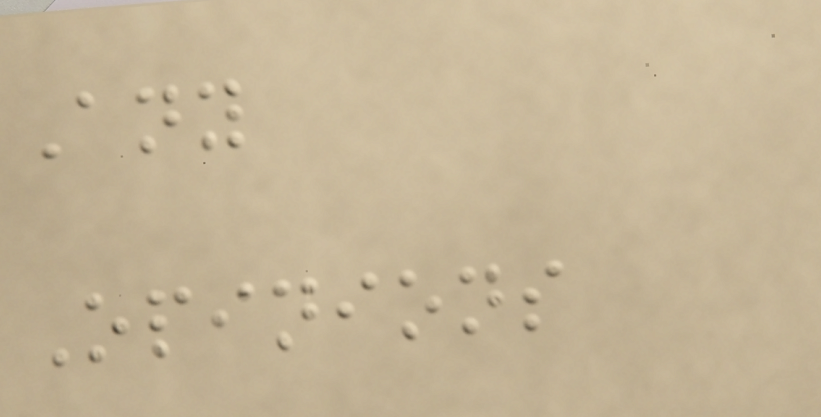Any
Opinions
